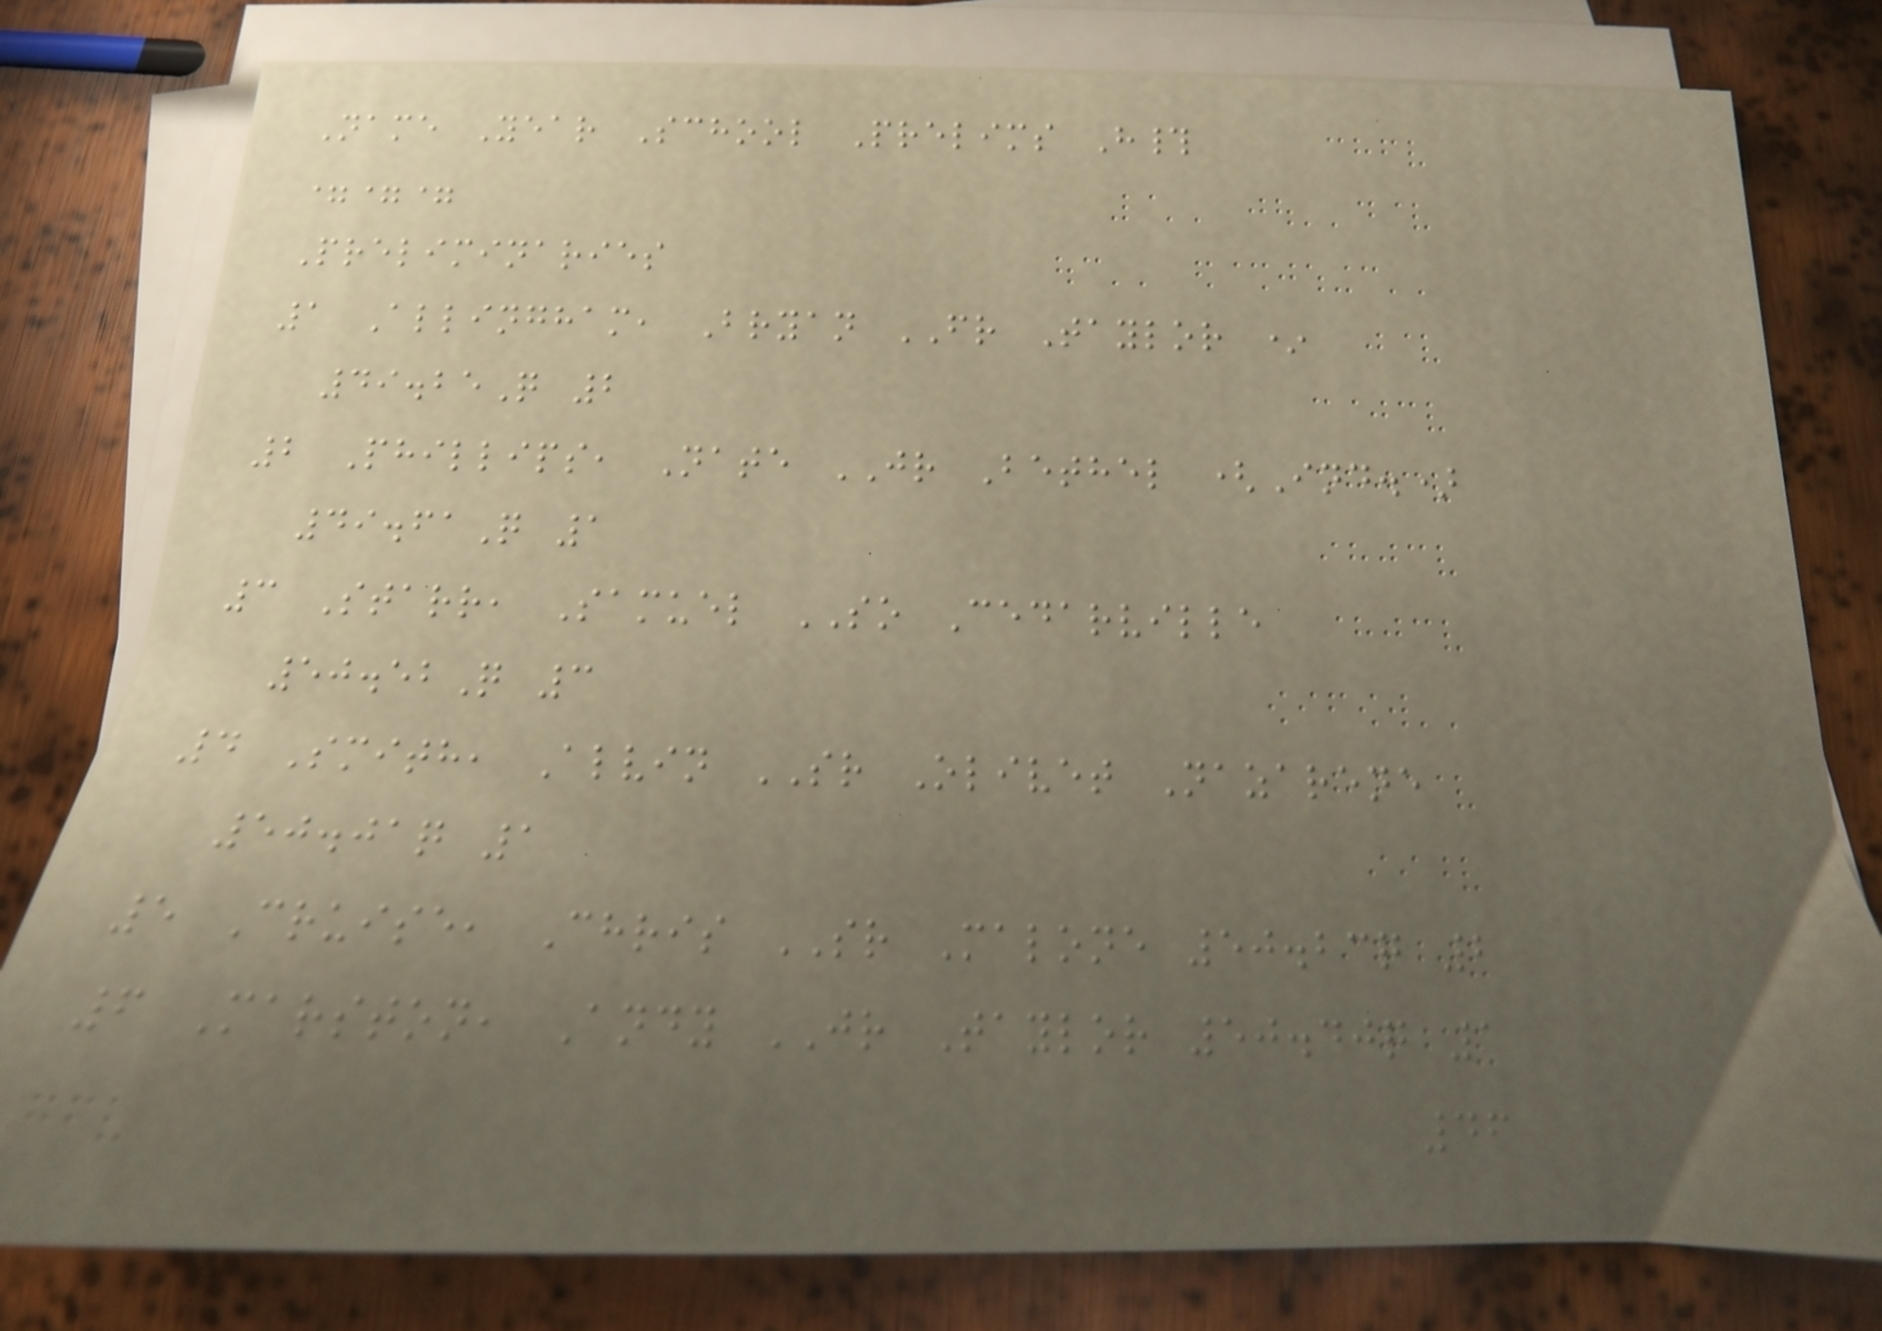Name Year School Prelims H#
===
Preliminaries
1 Allingham, Bryan FR Taylor *
49.25Q 2
2 Phillips, Nate JR Bethel (Ind.)
49.61Q 1
3 Starr, Samuel SO Cedarville
50.52Q 3
4 Smith, Alvin SR Olivet Nazarene
50.01q 1
5 Cruise, Chris SR Malone 50.23q 2
6 Marston, Andy JR Taylor 50.40q 1
46
